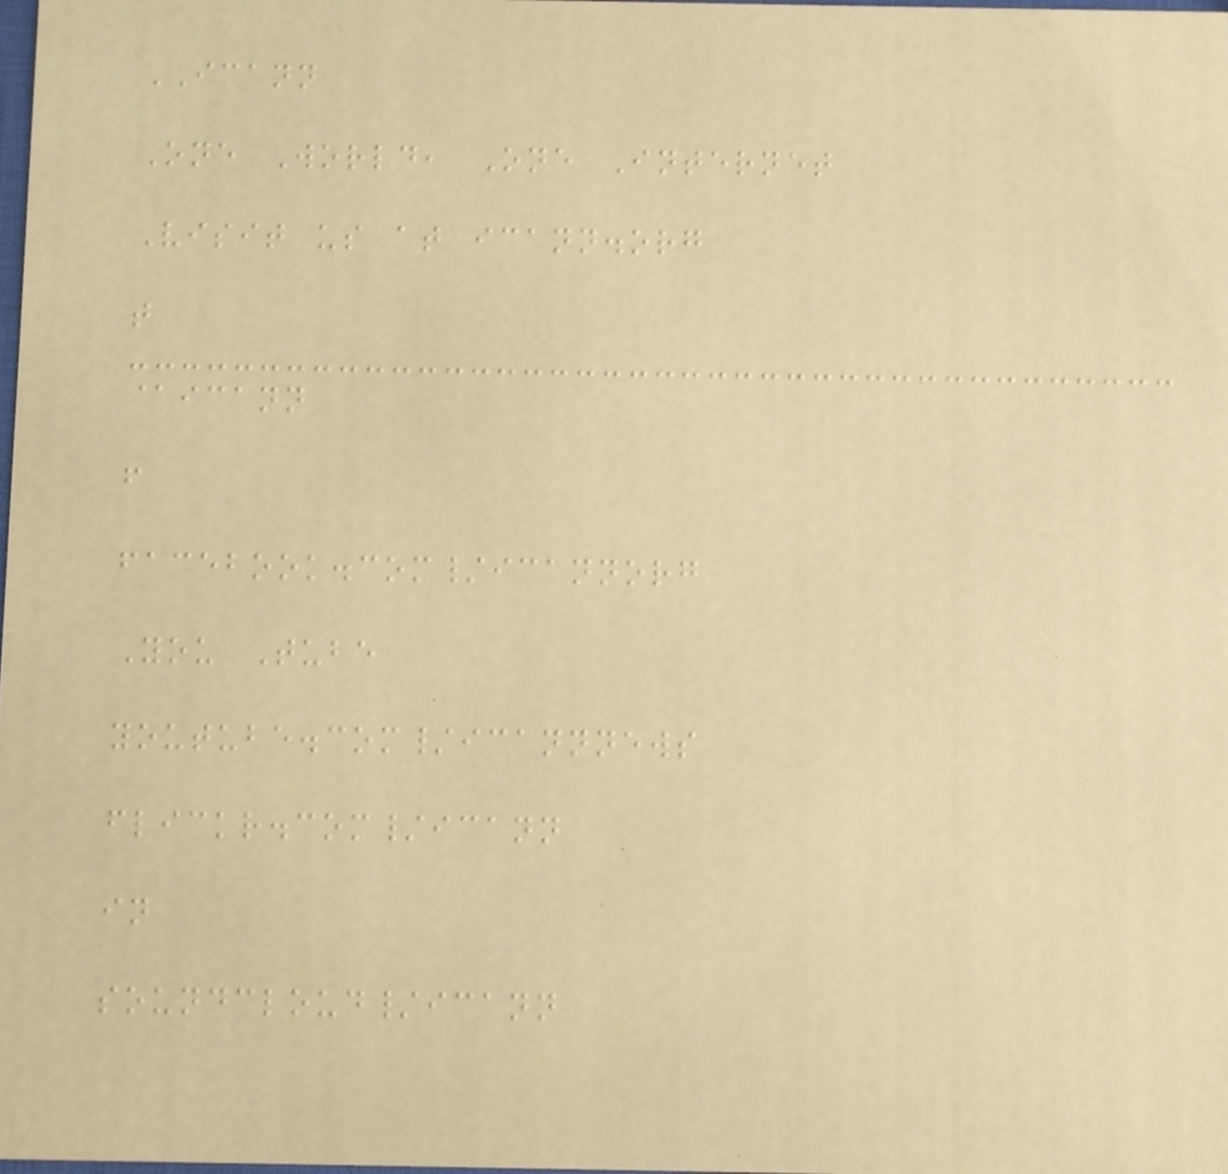ICANN
One World, One Internet
Visit us at icann.org
t
@icann
f
facebook.com/icannorg
You Tube
youtube.com/icannnews
flickr.com/icann
in
soundcloud/icann
